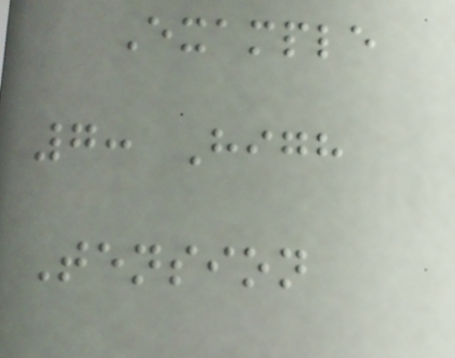Example
7: High
Tension
